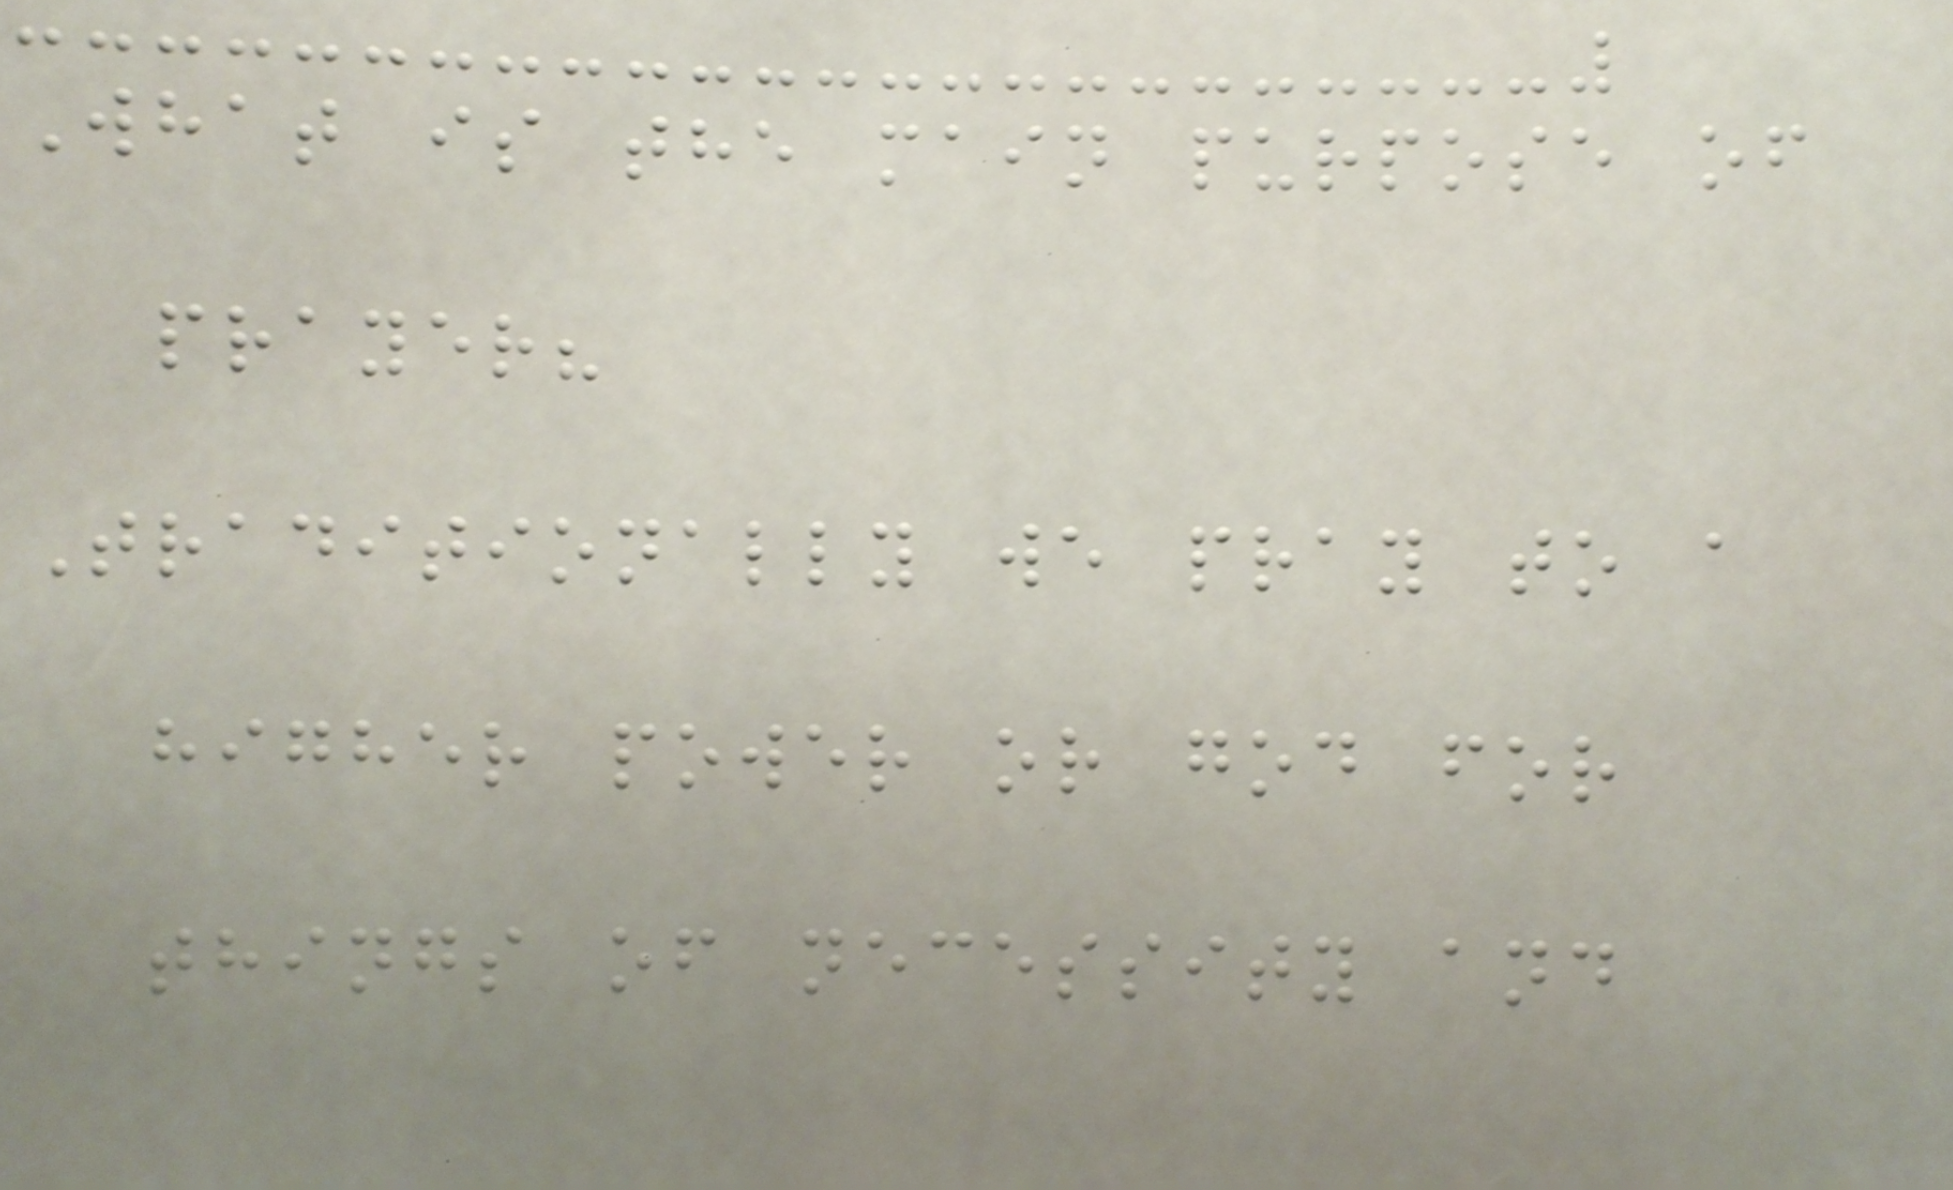What is the main purpose of
prayer?
Traditionally we pray to a
higher power or god for
things of necessity and
